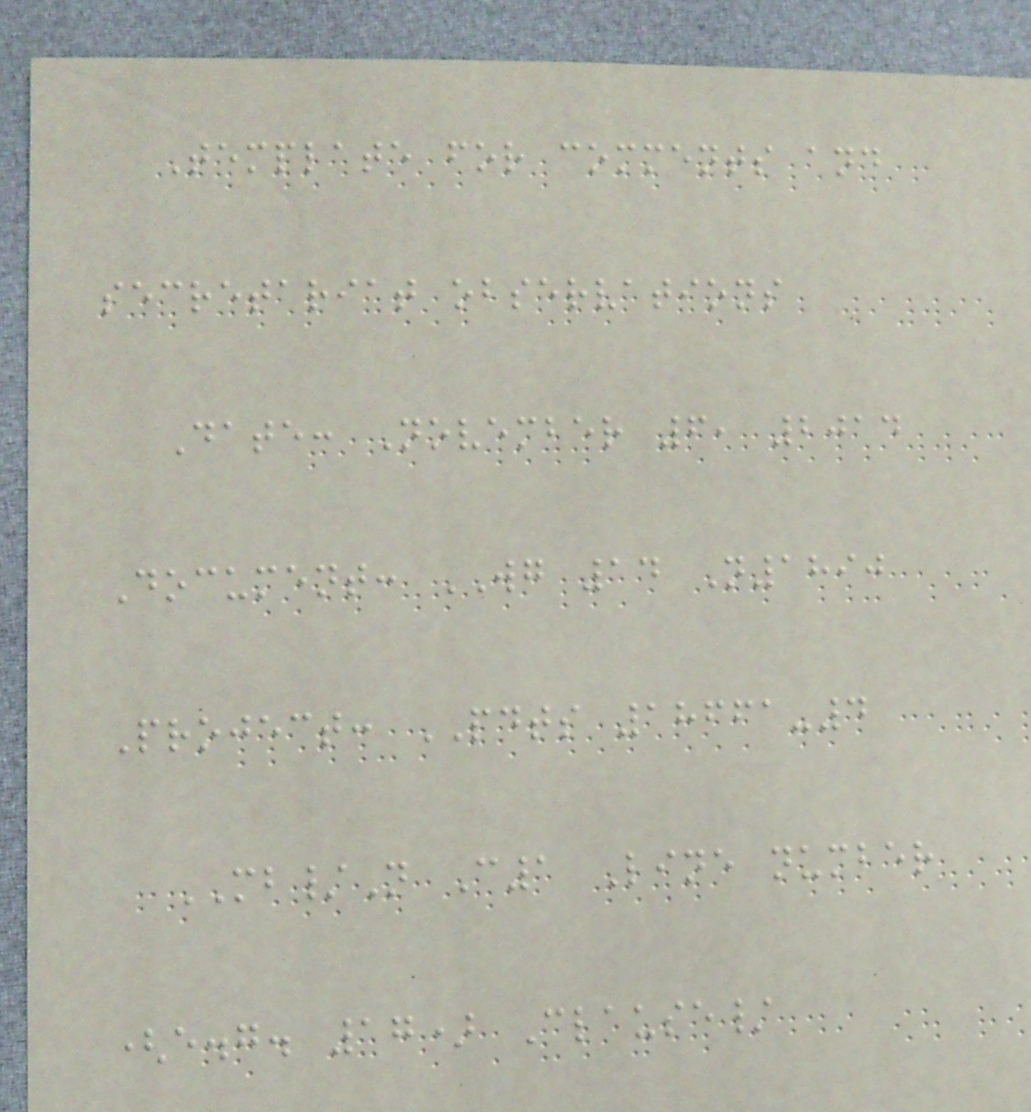Template for comments and
secretariat observations
Date: November 6, 2014
Document: WG 14 N1890
Project: PDTS 18661-4
MB/N C1 Line number
(e.g. 17) Clause/
